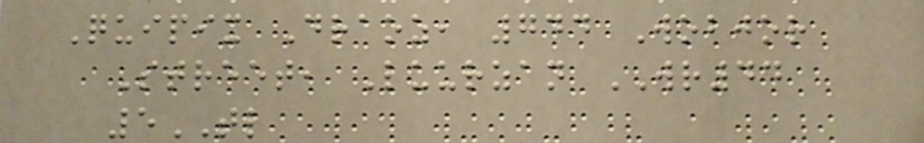Quipix Draoz, 744 Wobjor
Street, Luurzan WR44
5TL
